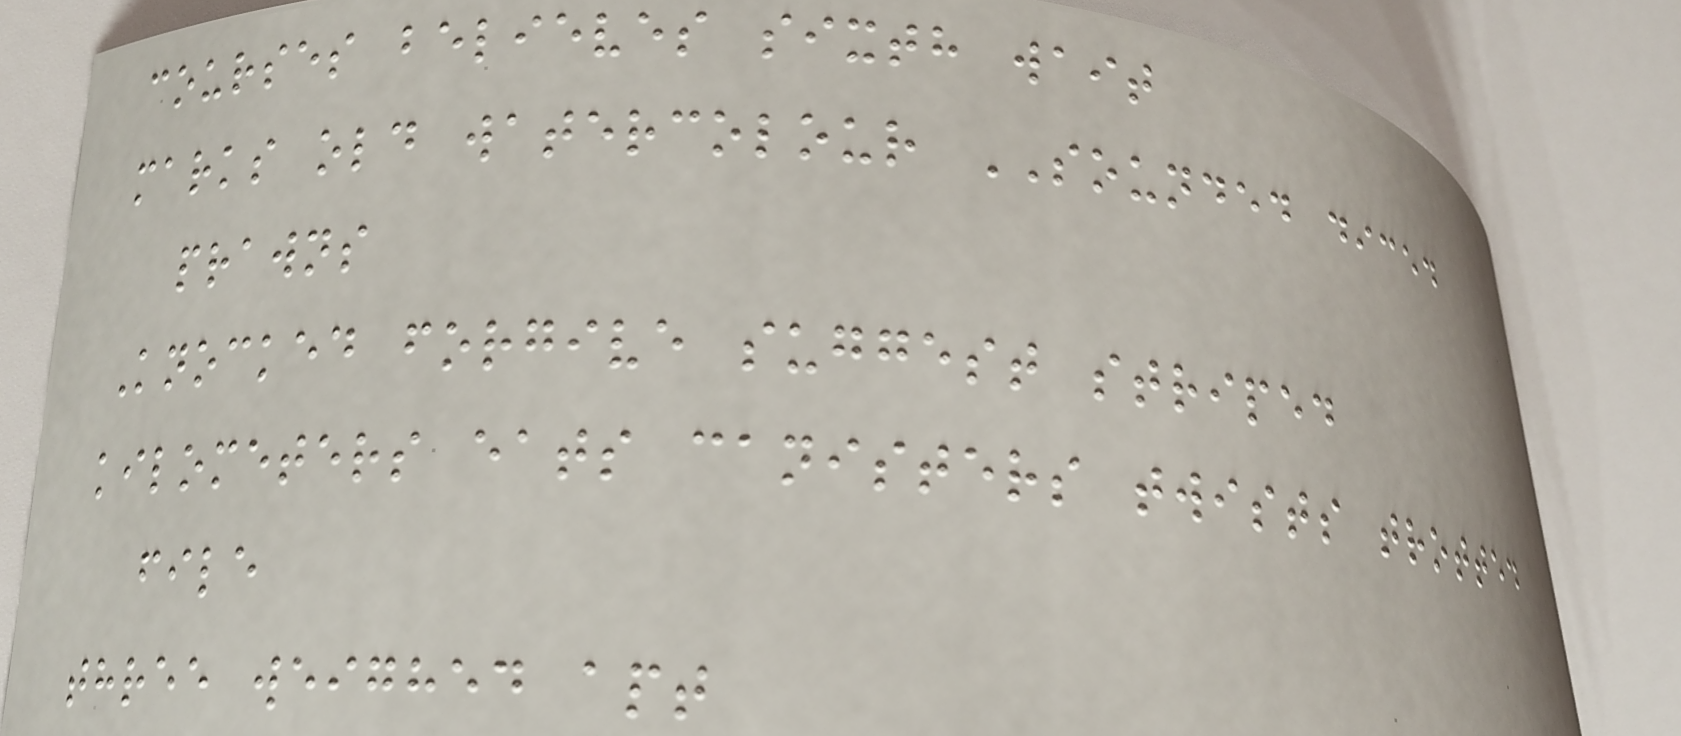courses believes sixth wait
marks old watercolour SOUNDED diced
prawns
Knocked forgive suggest striped
kilometers eats canisters twists trotted
file
three weighed apt
